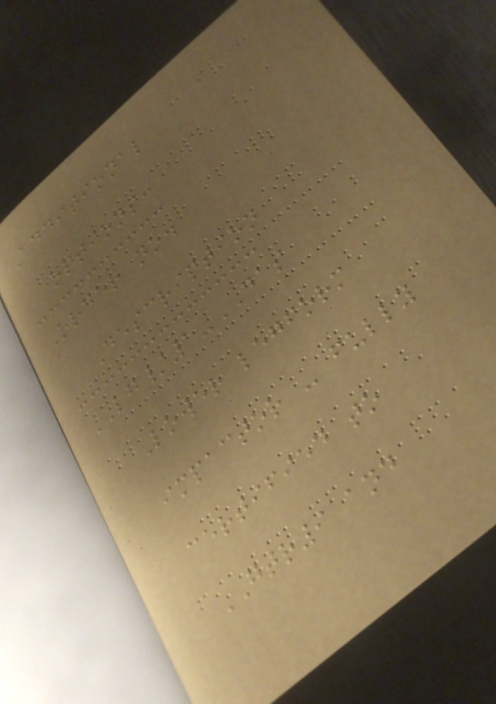Additional
options:
Order no.
Description
LG/1-DAS
Lower legform
impactor - fully
certified to
GTR9 and
